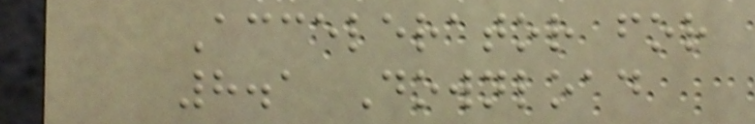Accelerator for
8.1 Download
